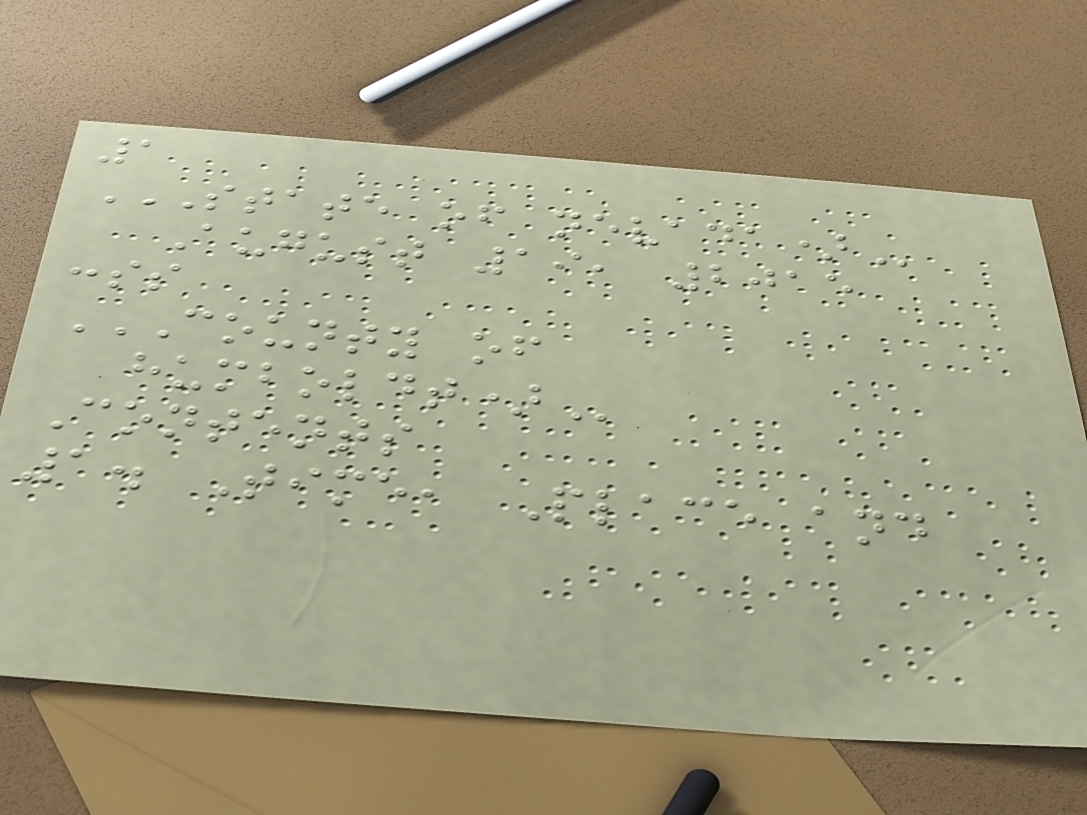1
STATE OF NEVADA)
August 19, 2015
:ss
COUNTY OF
HUMBOLDT)
Contents
1. Time, Place and
